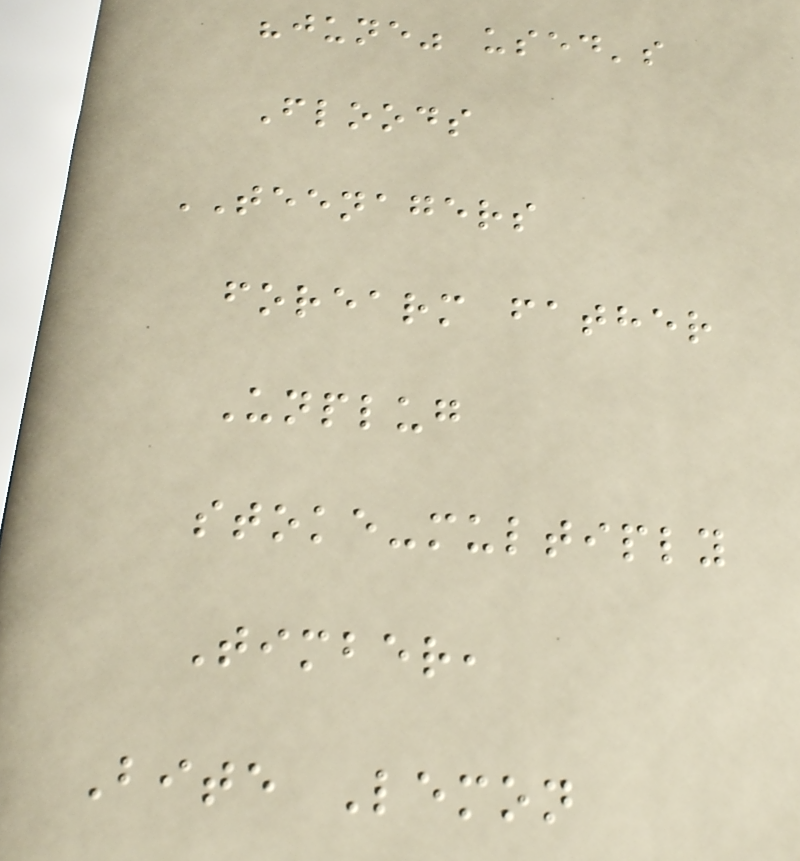"june" used's
Floods
TEENAGERS
forearm father
Unplug
stoke-multiply
Timber,
Bite Lemon
